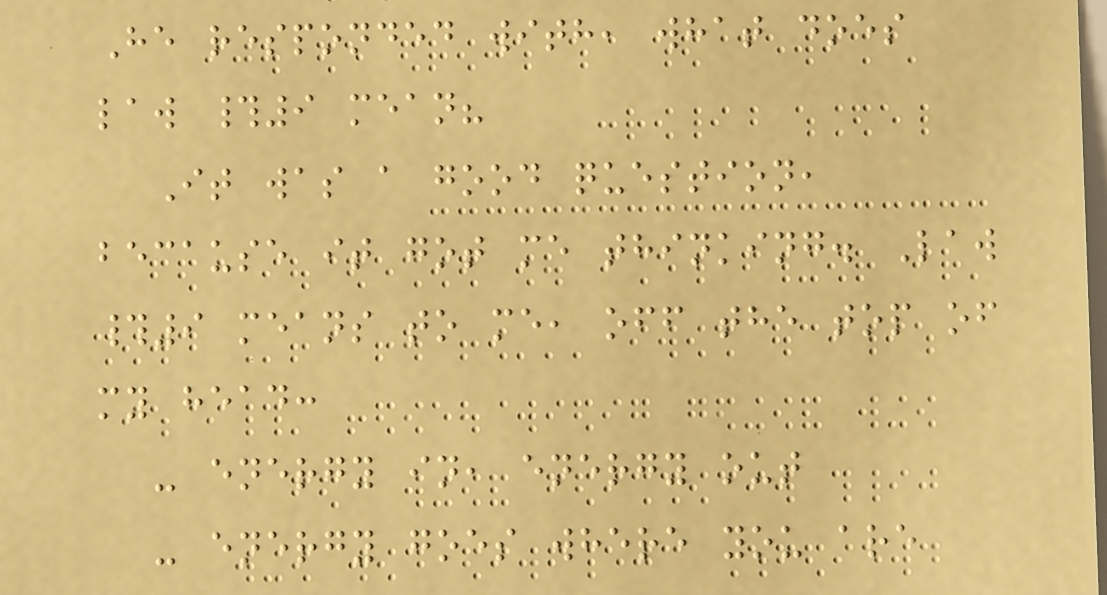He responded with, what does
law #9 mean?
It was a good question,
because it got me thinking. Law
#9 means to me, off the top of
my head:
- energy in, energy out
- energy goes where you are
